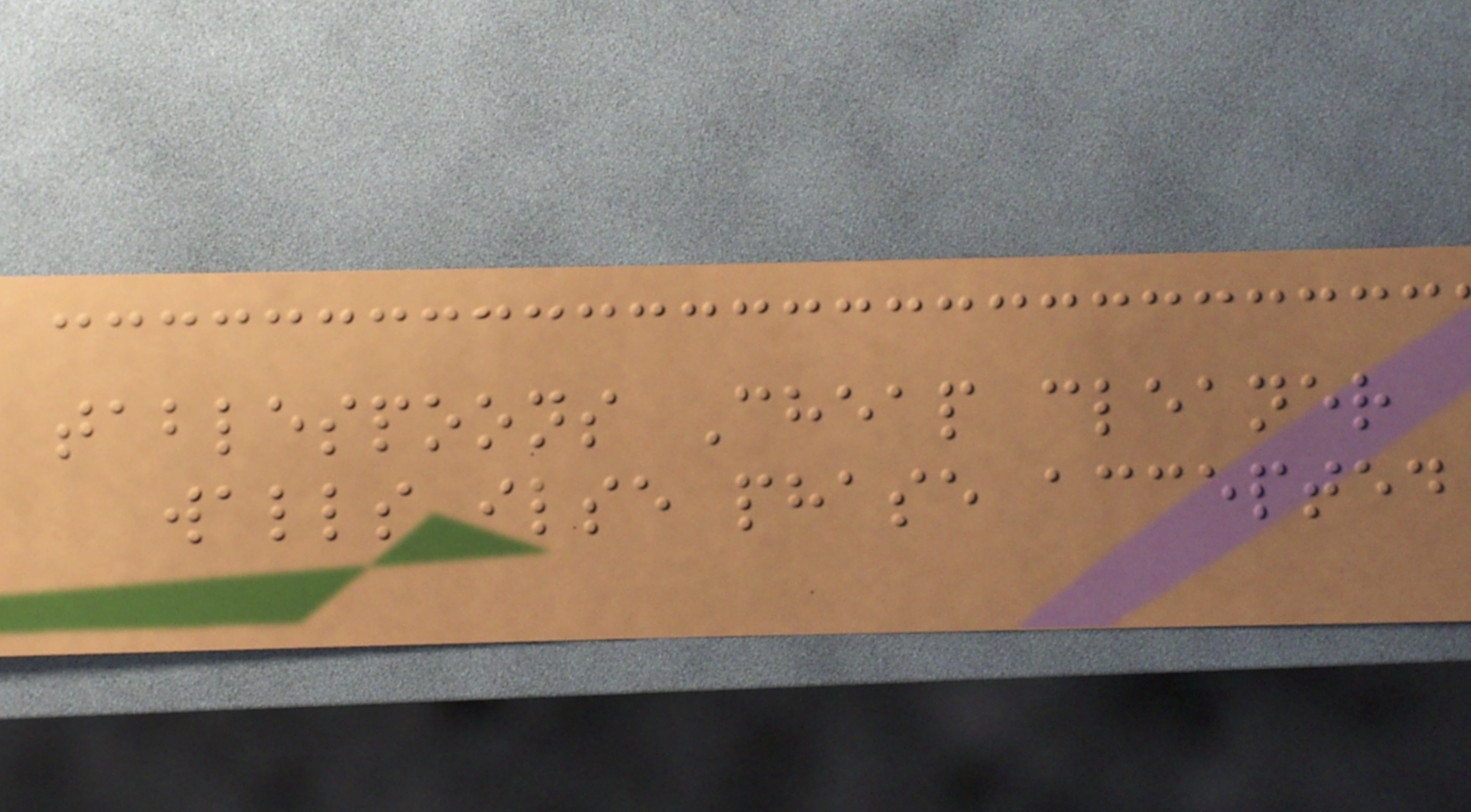tablespoons Cheap cleaner
walls ilse phase accepted
